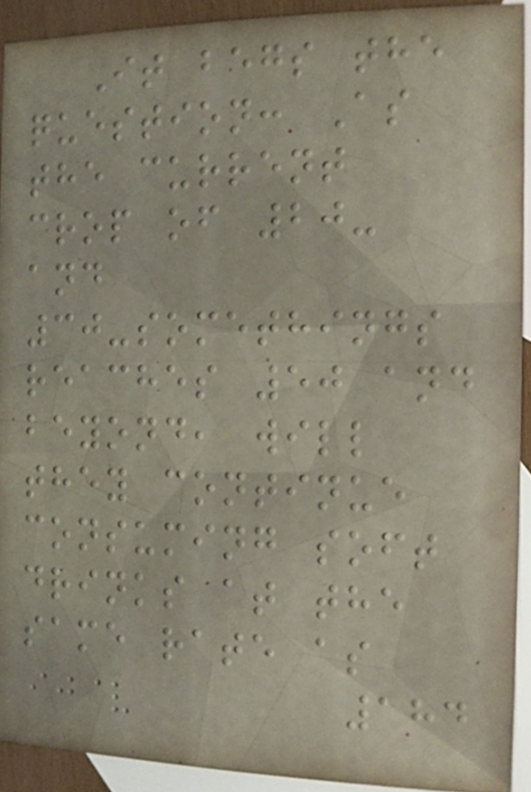It begs the
question: As
the current
crop of 20-
and
30-somethings
reaches 50 and
beyond, will
they continue
consuming soft
drinks at the
same rate as
184
